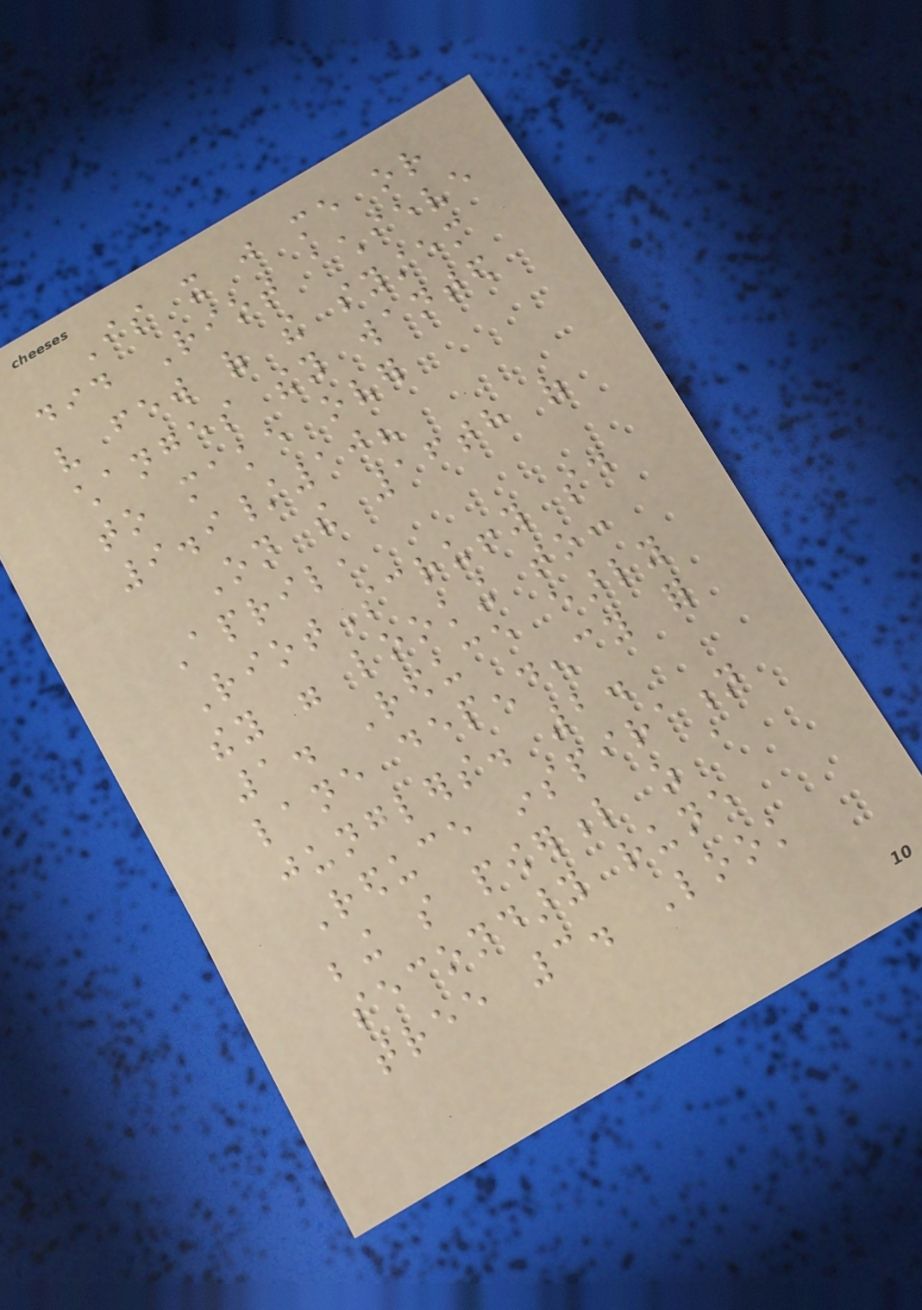Is it just me or
did Riot achieve
very few of the system
changes they wanted
to make over
9.9/10?
On the 16th of
April,
RiotScruffy said
they were looking to:
1. Reduce early
lane dependency for
junglers. 2.
Reduce inspiration
being so powerful as a
secondary rune
tree 3. Look
